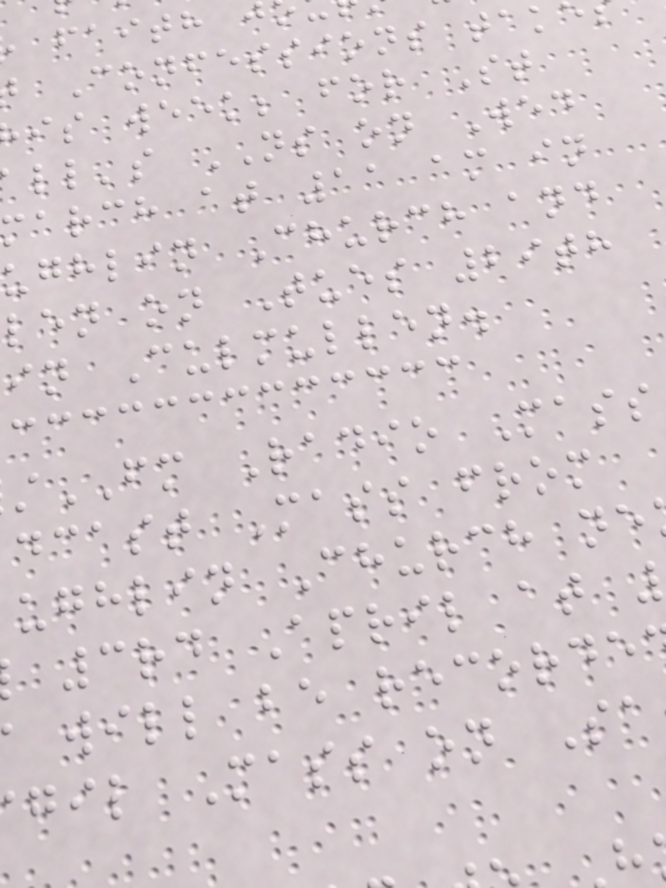Confessions tak
is week; for St
ll's NS on Wed
march at 11 am in
ughlin Church and
len on Tues 29th
in Culmullen.
FM Radio Mass
dcast Mass from
ughlin Church ne
3rd April at
will be recorde
gil Mass on Sa
